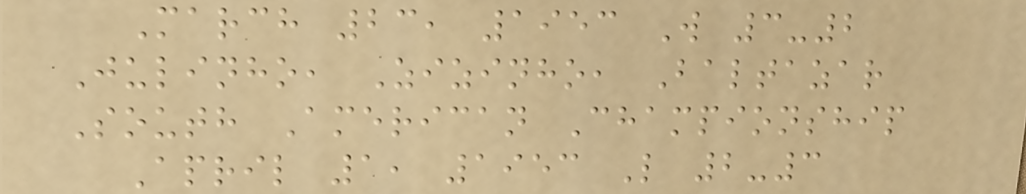March 23, 1953 W 3-2
Julinho, Zizinho, Baltazar
South American Championship
April 1, 1953 L 2-3
